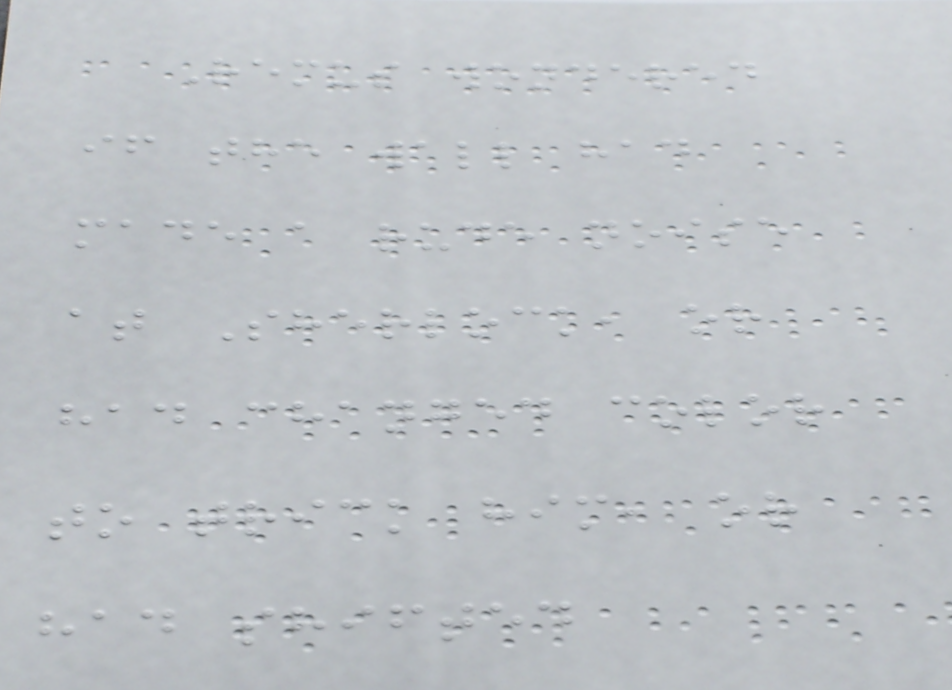Remus wondered
if the wall had
made a rude noise
at Sherlock, or
had changed color
to trick him, or
had shifted
